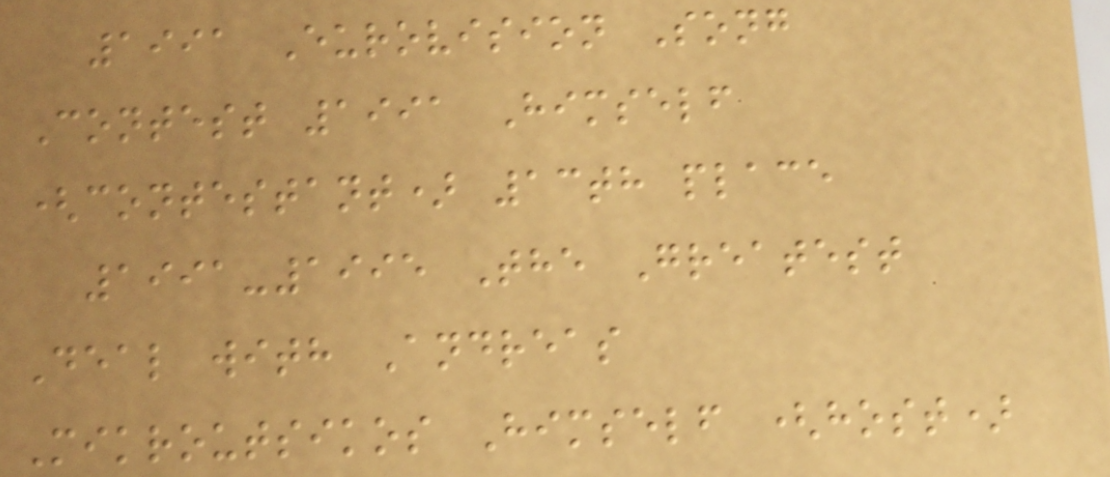1991 Eurovision Song
Contest 1991 Himself
(contestant) 13th place
1991-1995 The Greatest
Deal with Andreas
Mikroutsikos Himself (host)
